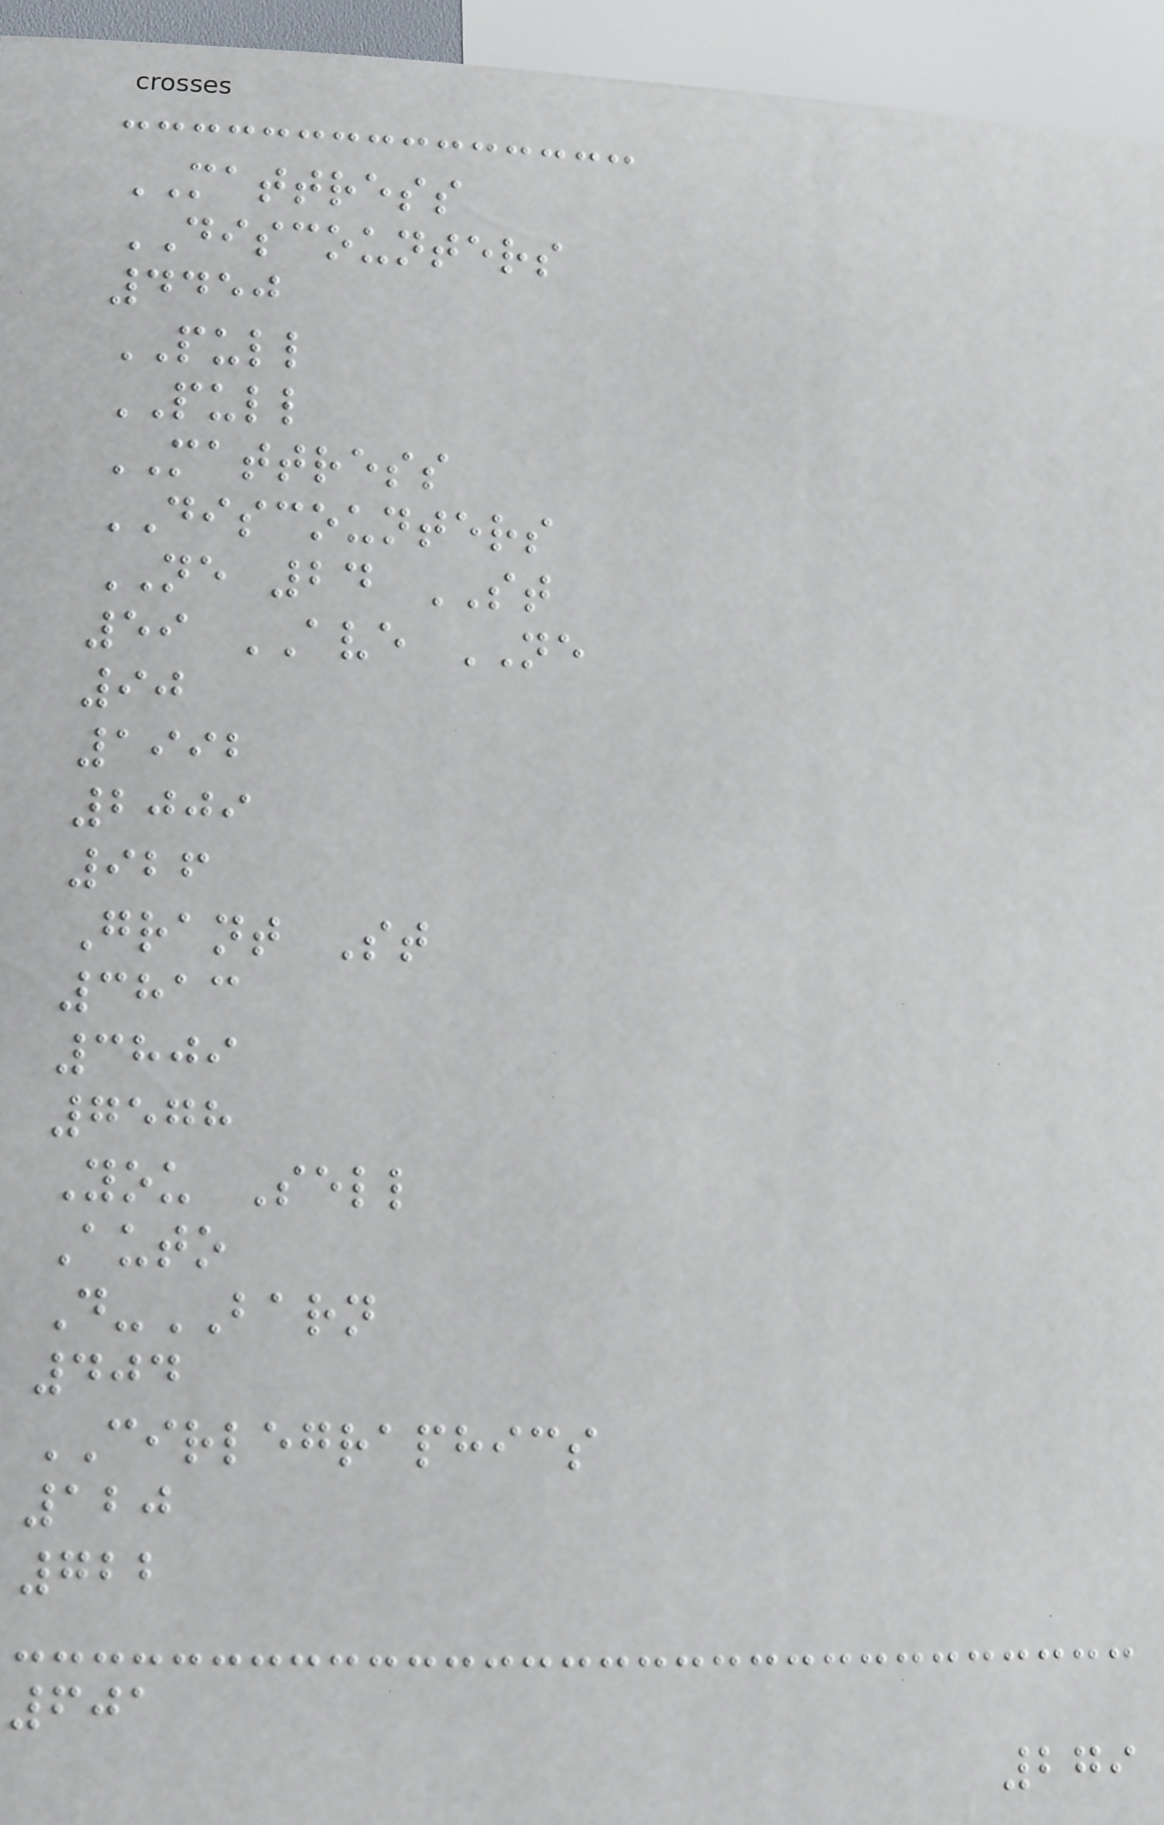MATTRESS
DISCOUNTERS
4450
PULL
PULL
MATTRESS
DISCOUNTERS
NE 24 ST
59 AVE NE
90
1992
2009
926
Grant St
3813
3809
7578
You Sell
Auto
D-BARN
404
CIRLEGRAPHICS
120
722
601
279
